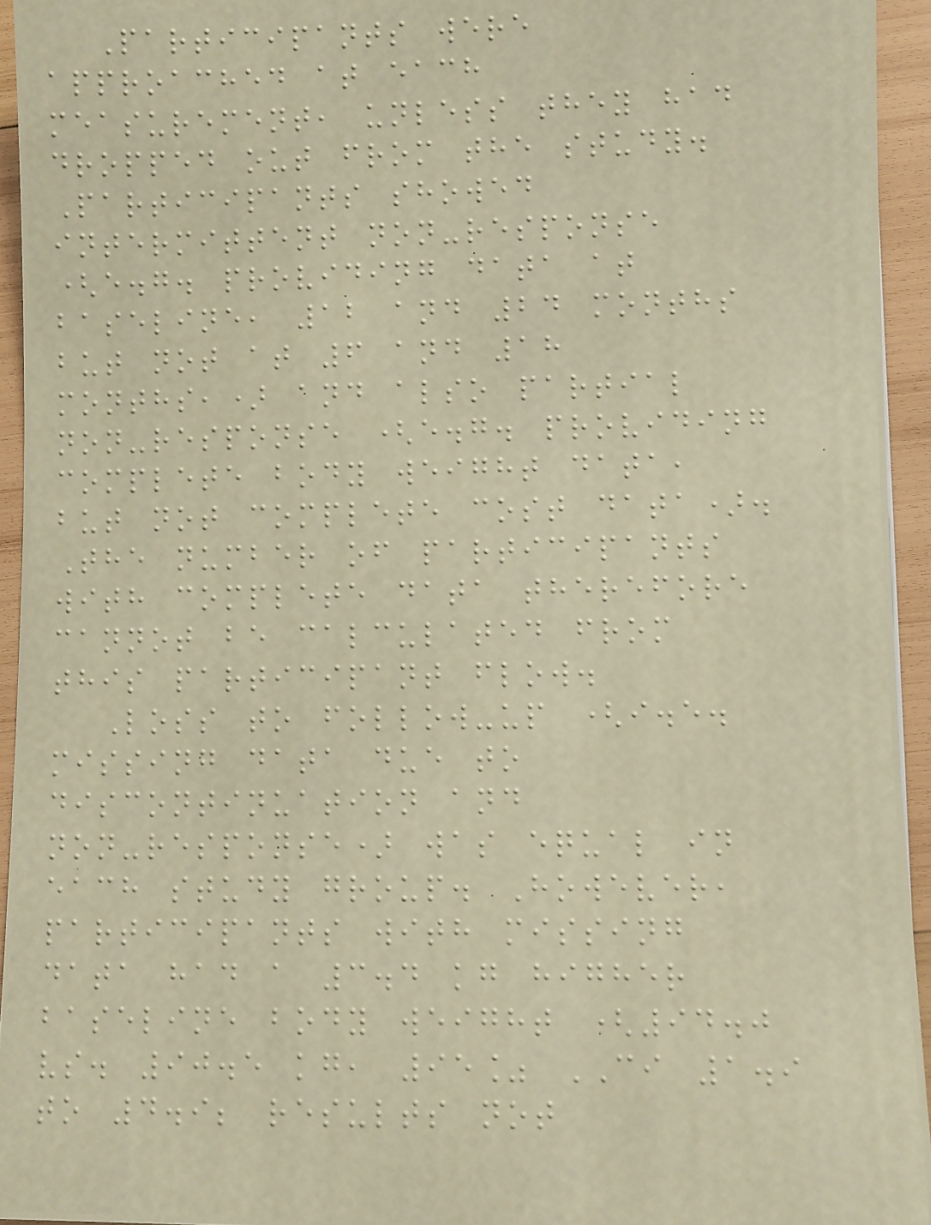Participants were
approached at each
measurement, unless they had
dropped out from the study.
Participants showed
intermittent non-response
(e.g. providing data at
baseline, 12 and 24 months
but not at 6 and 18
months,) and also partial
non-response (e.g. providing
complete body weight data,
but not complete cost data).
The number of participants
with complete data therefore
cannot be calculated from
this participant flow.
Loss to follow-up (i.e.
missing data due to
discontinuation and
non-response) was equal in
each study group. However,
participants with missing
data had a 3.4 kg higher
baseline body weight (94.0
vs. 90.5 kg, 95% CI 1.9
to 4.9; results not
